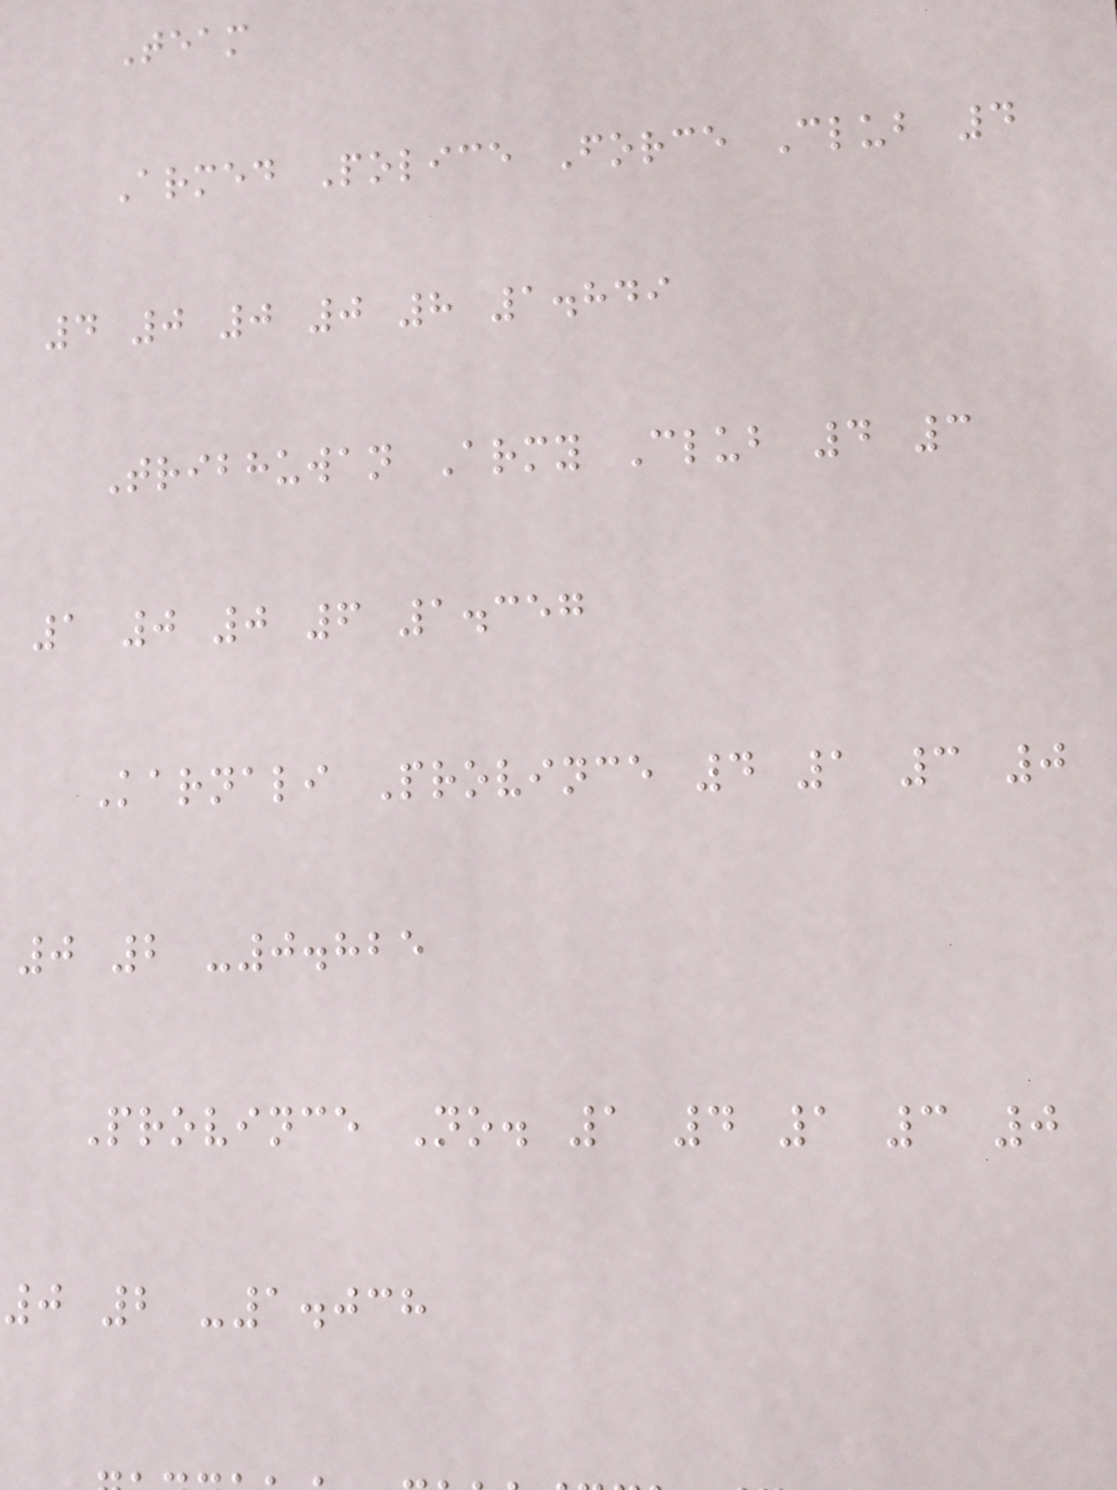Team
Armed Police Force Club 4
4 0 0 0 8 1.849
Tribhuwan Army Club 4 3
1 0 0 6 1.357
Karnali Province 4 1 3 0
0 2 -0.825
Province No. 1 4 1 3 0
0 2 -1.038
